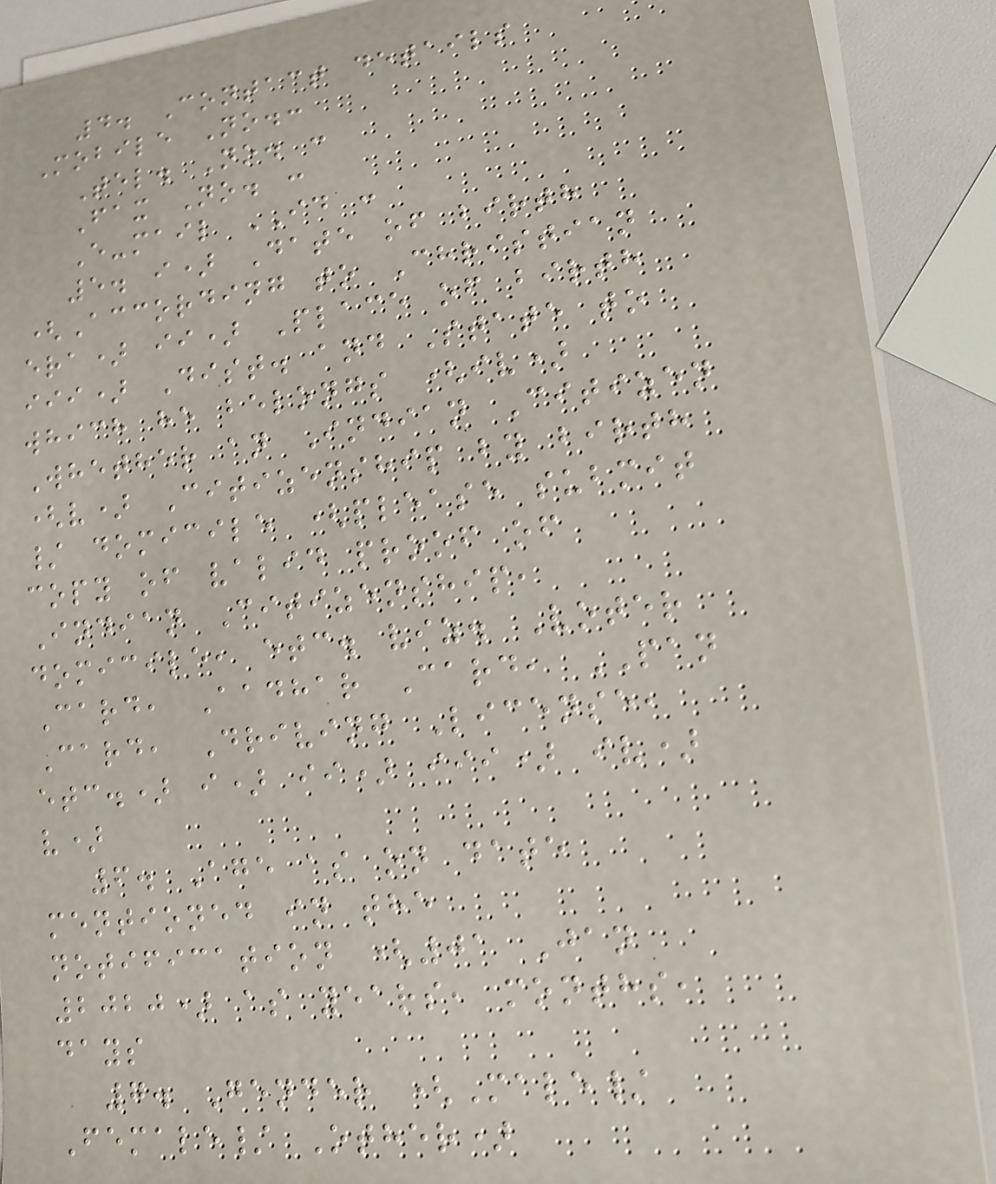4. Contact details
Mobile No.:
Tel. No. :
Fax No. :
E-mail ID :
5. i) Date of birth
(According to Christian
era) ii) Place of birth
iii) Dist. and State to
which he belongs (iv)
Whether an Indian Citizen
(v) Citizenship by birth
/ domicile (please submit
copy of valid proof of
Indian Citizenship,
domicile, etc. viz. Voter
Card, Aadhar Card, PAN
Card, Driving License,
etc.) i) ii) iii) iv)
v)
6. Age as on date
mentioned in the
notification (01 Jan
2020) as years, months,
days
7. Gender (Male/
Female/ Other)
